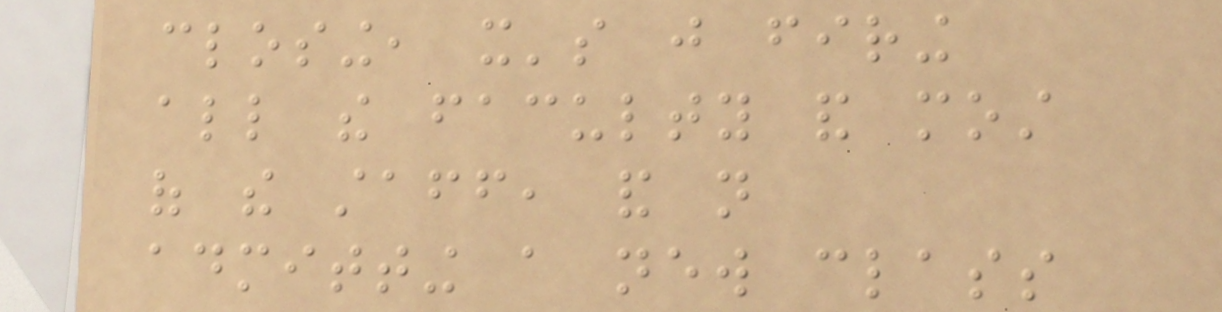closing, it's just firing
all the faculty and most
of the staff, and not
admitting a new class
